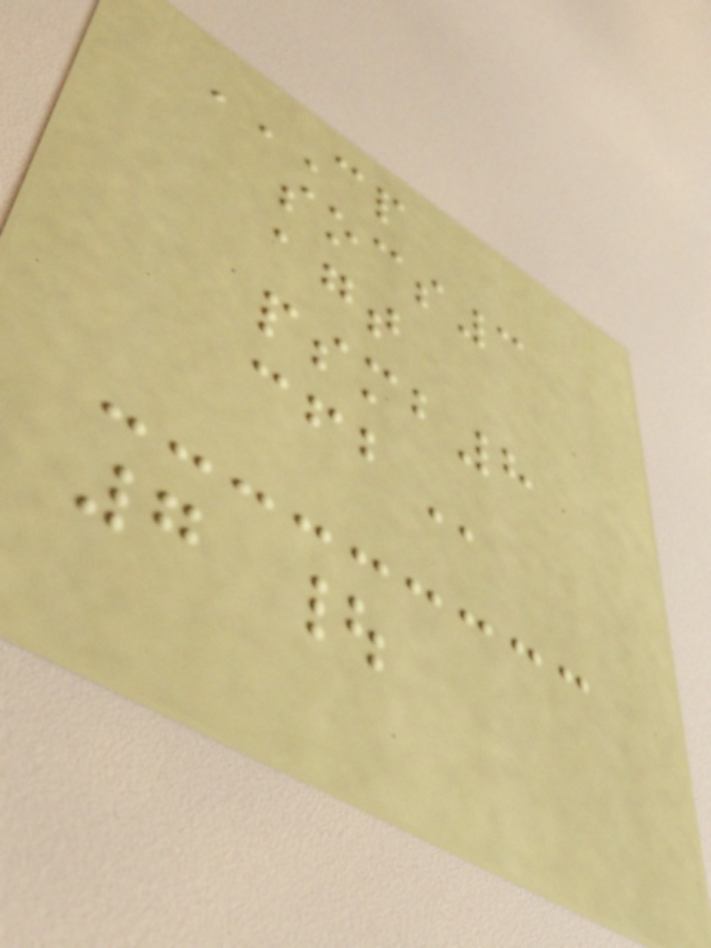CP
SOCS3
AGT
PSMB8
CFB
7 |
